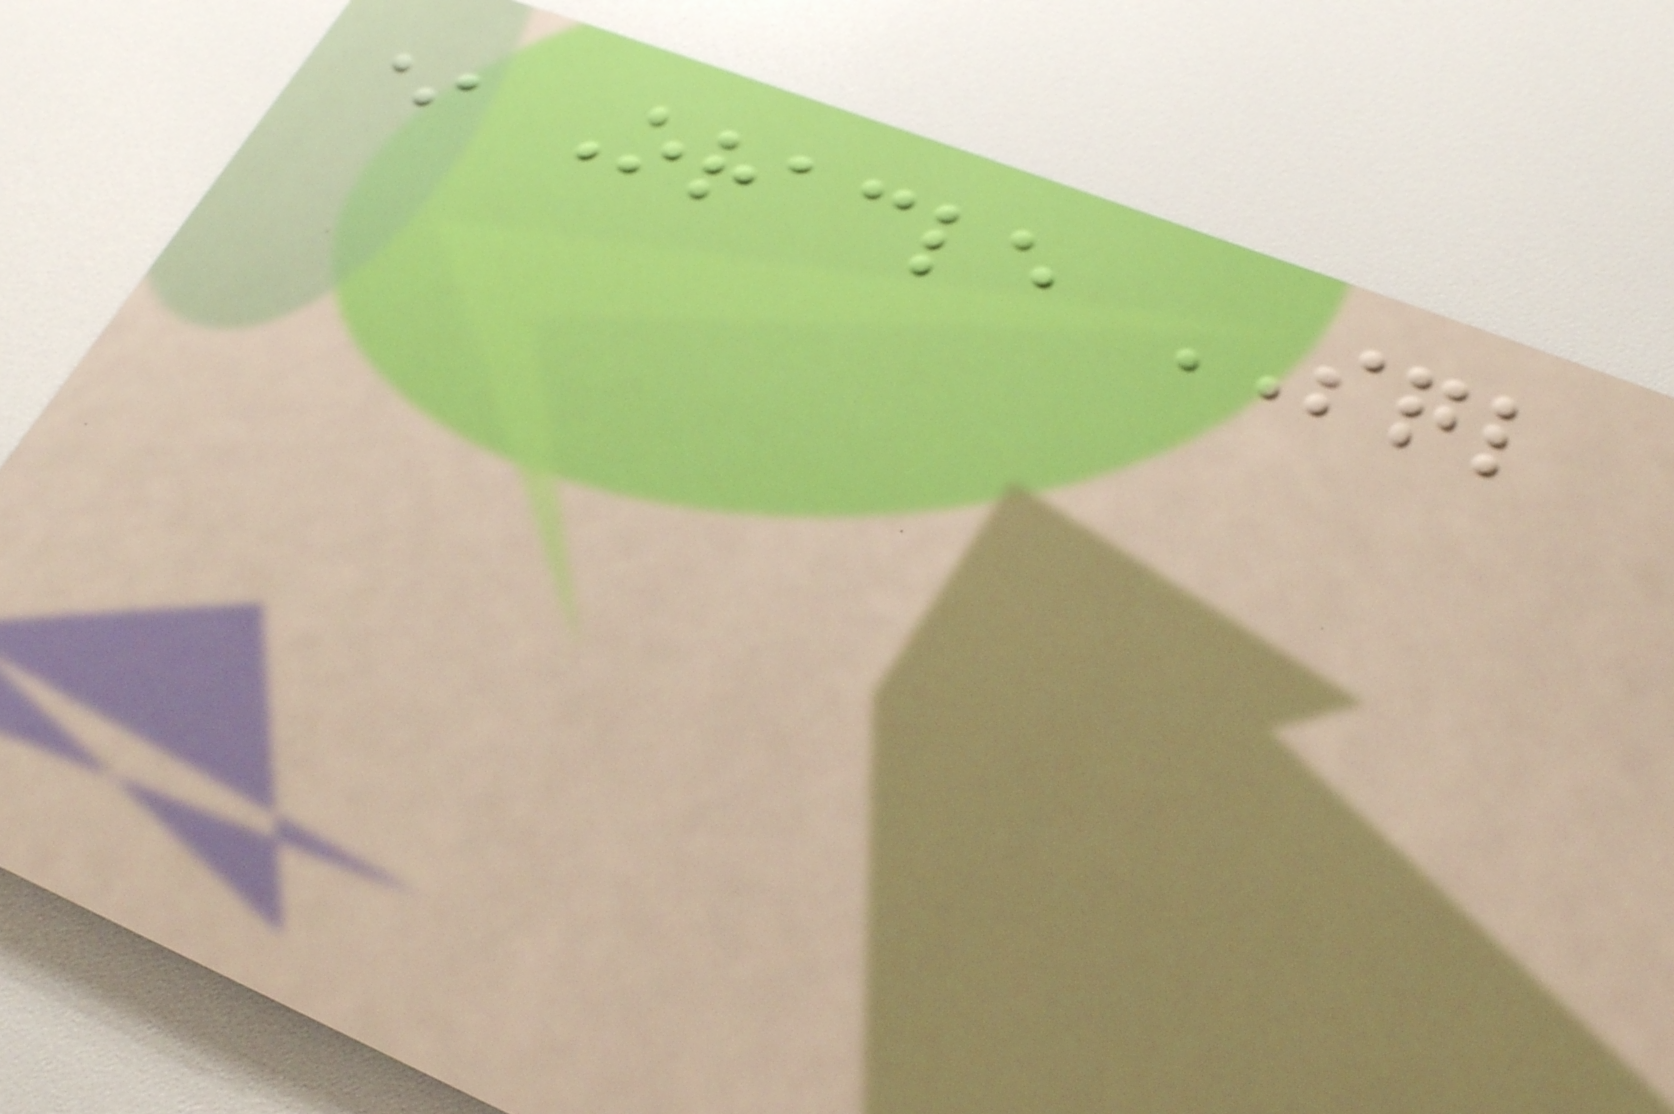* Oracle SQL
